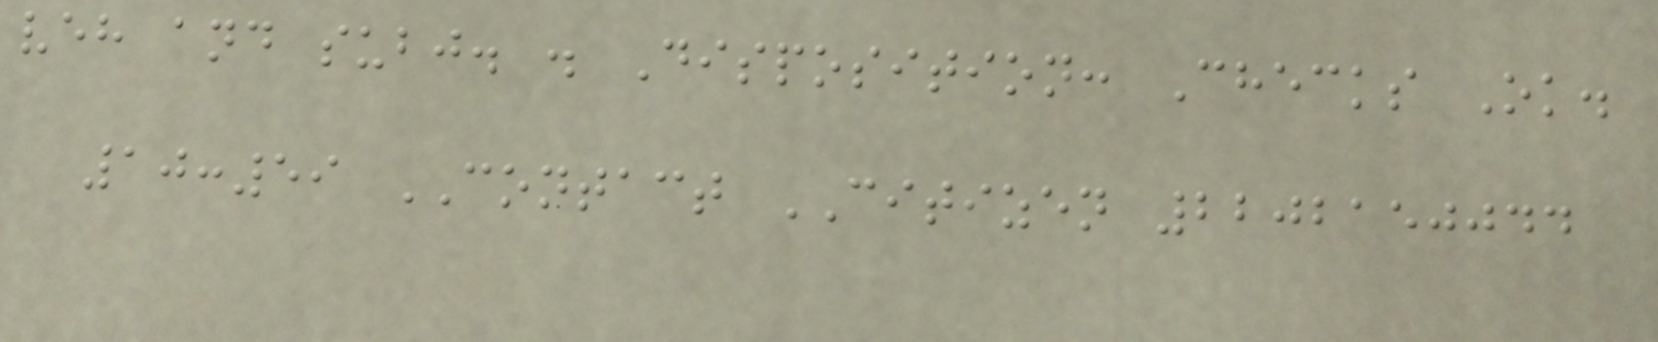veh and subj. . Disposition: Checks Ok.
10:59 CONTACT CITIZEN 2202150044
